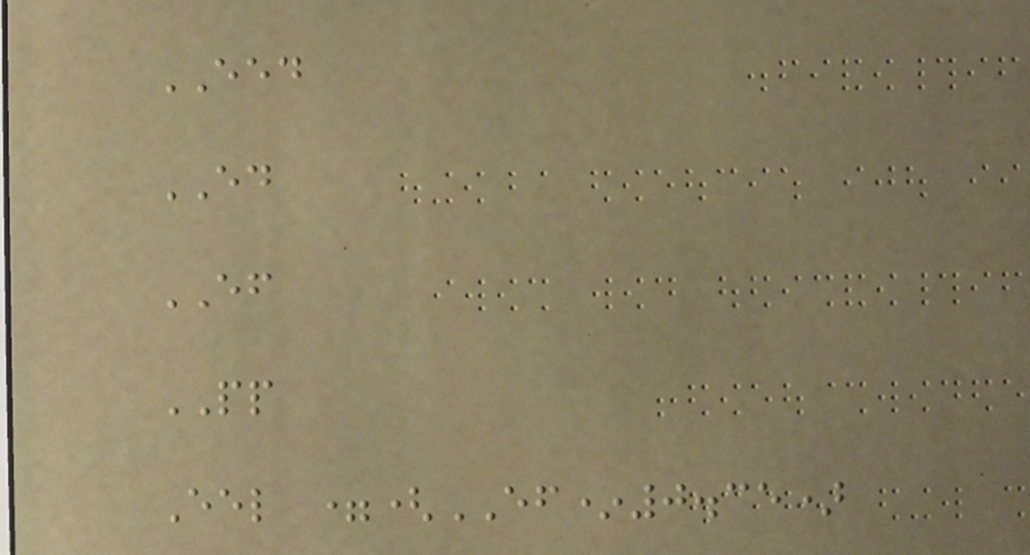EED
ED
EF
PP
Eel =(EF*0.35)
